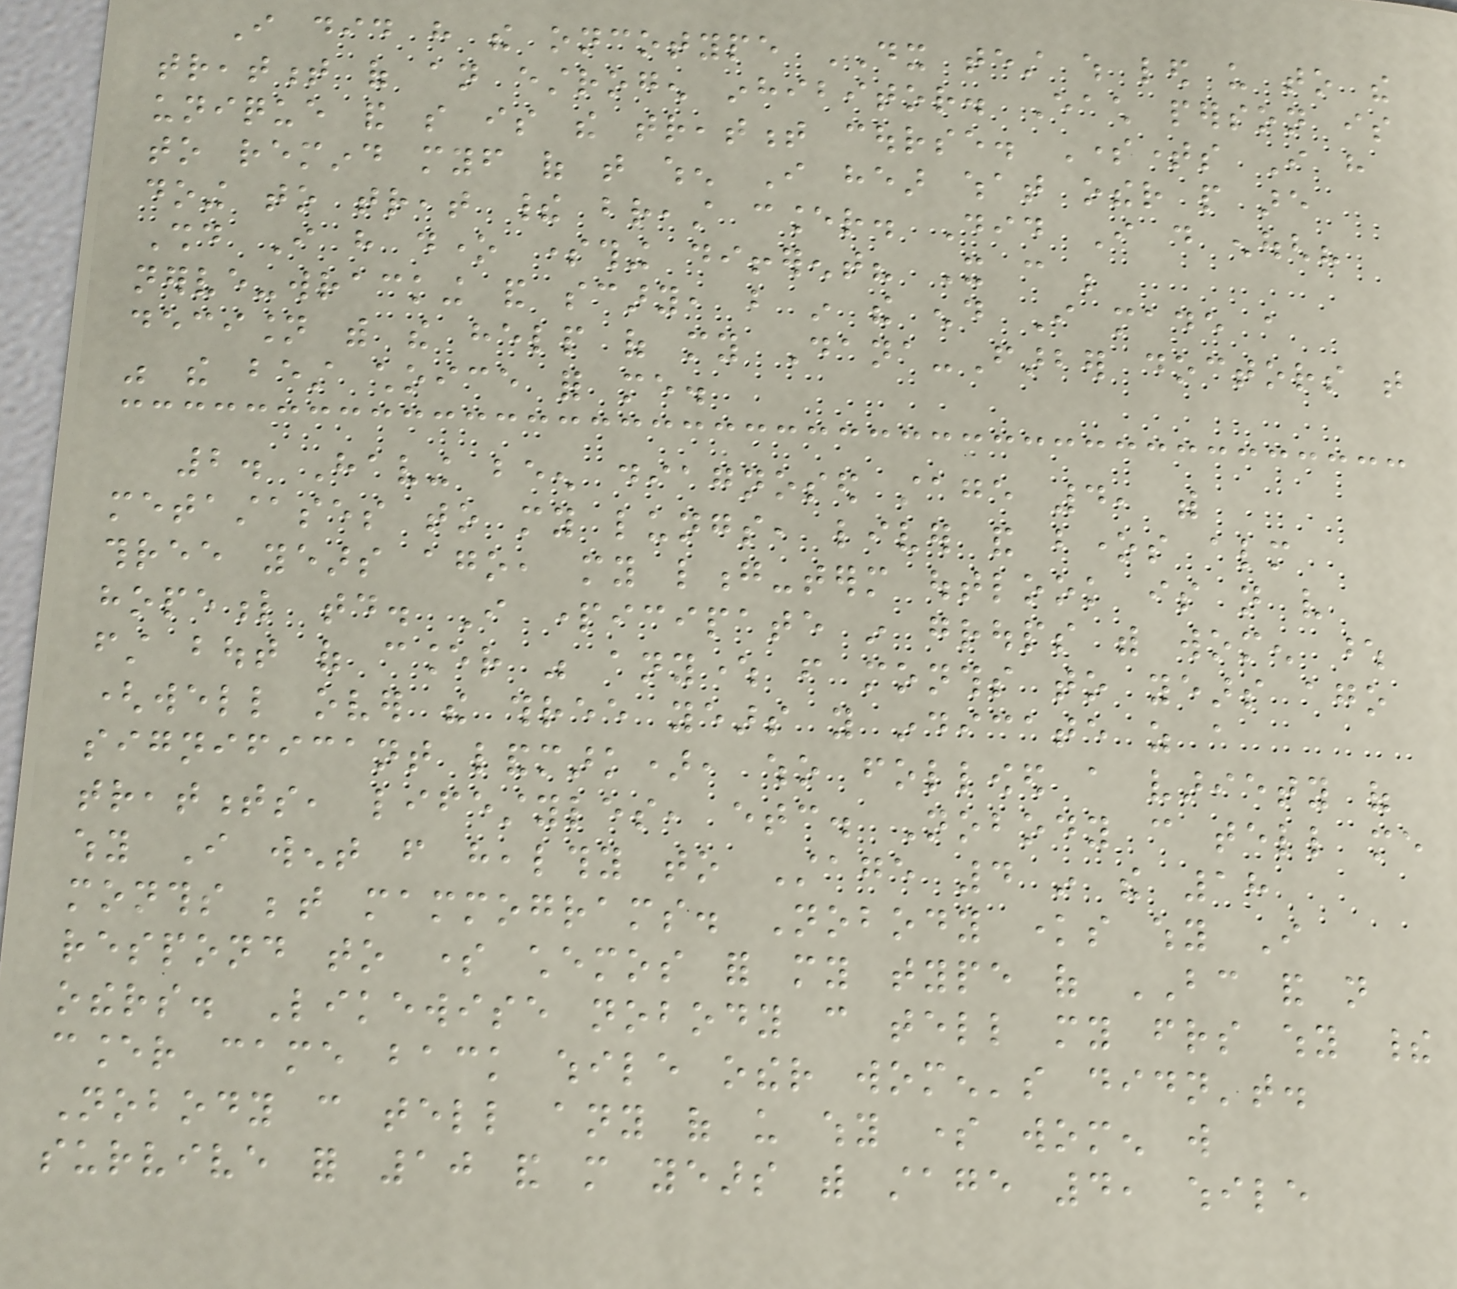I did have the oncotype DX test which led us to the
treatment of an estrogen inhibitor. Each person is
unique and so is the treatment course. Sometimes I have
to remind myself of that when I hear what other people are
doing to treat their breast cancer. Did I do enough?
Should I have done something different? It can be
nerve-wracking and scary, but in the end I made a
decision with the help of my Dana-Farber doctors that
was the best choice for me.
2. Having been diagnosed stage 4, with
metastases to my lungs, liver and bones almost
three years ago, my long-term outlook is not very
hopeful today. I participate in groups with women whose
first bout of cancer was anywhere from months to years ago
(well over the three years you indicate as a
significant landmark), who followed a variety of
treatments, lifestyles, etc. Nobody can tell me
why I went from healthy to Stage 4 in the 18
months between mammograms. Nobody knows why I
respond to some chemos for my type of BC and not
others. Likewise nobody can tell my friends why their
cancer came back while other women's didn't.
Nobody can tell any of us why some women will
survive for 10 and more years with stage 4, while
